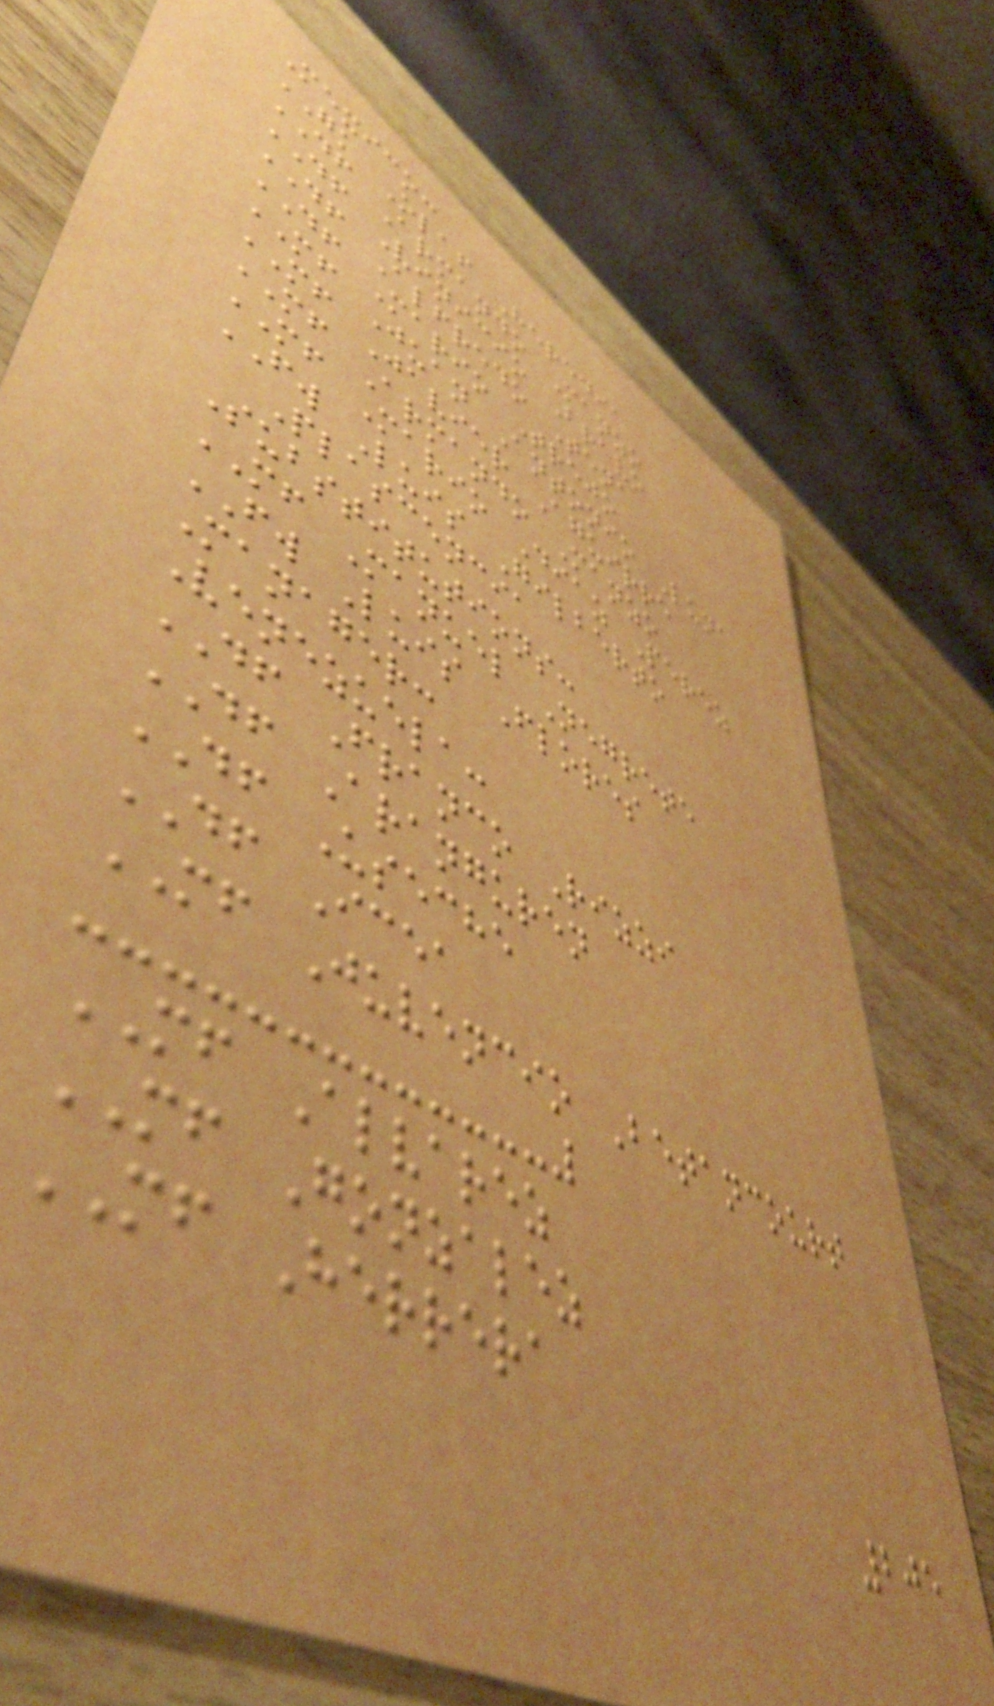Mexico:
GK Olaf Heredia
DF Armando Manzo
DF Vinicio Bravo
DF Alfredo Tena
DF Mario Trejo
MF Juan Antonio Luna
MF Javier Aguirre
MF Armando Manzo
MF Mario Diaz Perez
FW Luis Gilberto
Plascencia
Substitutions:
MF Manuel Negrete
FW Luis Flores
Manager:
Venezuela:
DF Franco Rizzi
DF Aranguren
DF Useche
DF Icea
MF Juvencio Betancourt
MF Alvarez
MF Gonzalez
MF Herrera
205
